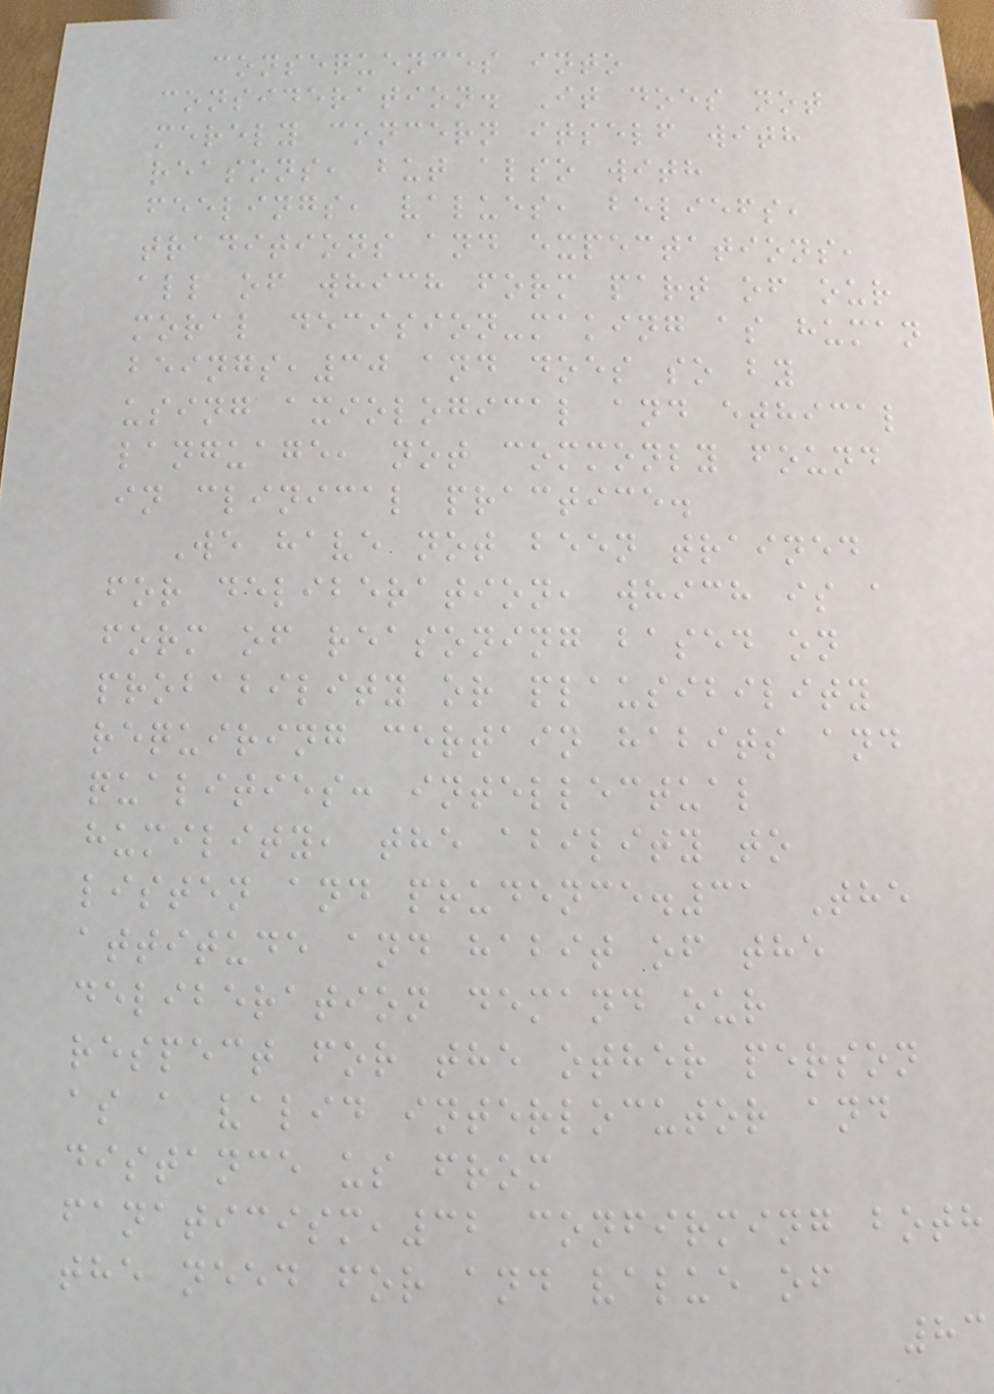consequences into
consideration. It does not
merely concern itself with
reasons, but also with
feelings, values, beliefs,
traditions and expectations,
all of which form part of our
moral decision-making as human
beings,30 and does so by
using axiological and ethical
language, not commonly found
in clinical practice.
We have not been trained
for deliberation, which is a
form of reasoning based on
probability or plausibility
requiring certain habits and
qualities: intellectual
humility, the ability to
listen and prudence.31 The
attitude and habit of the
deliberation demand our
respect for the other person
as a valid interlocutor and
distance us from
fanaticism,32 confirming both
the need for and value of
83
